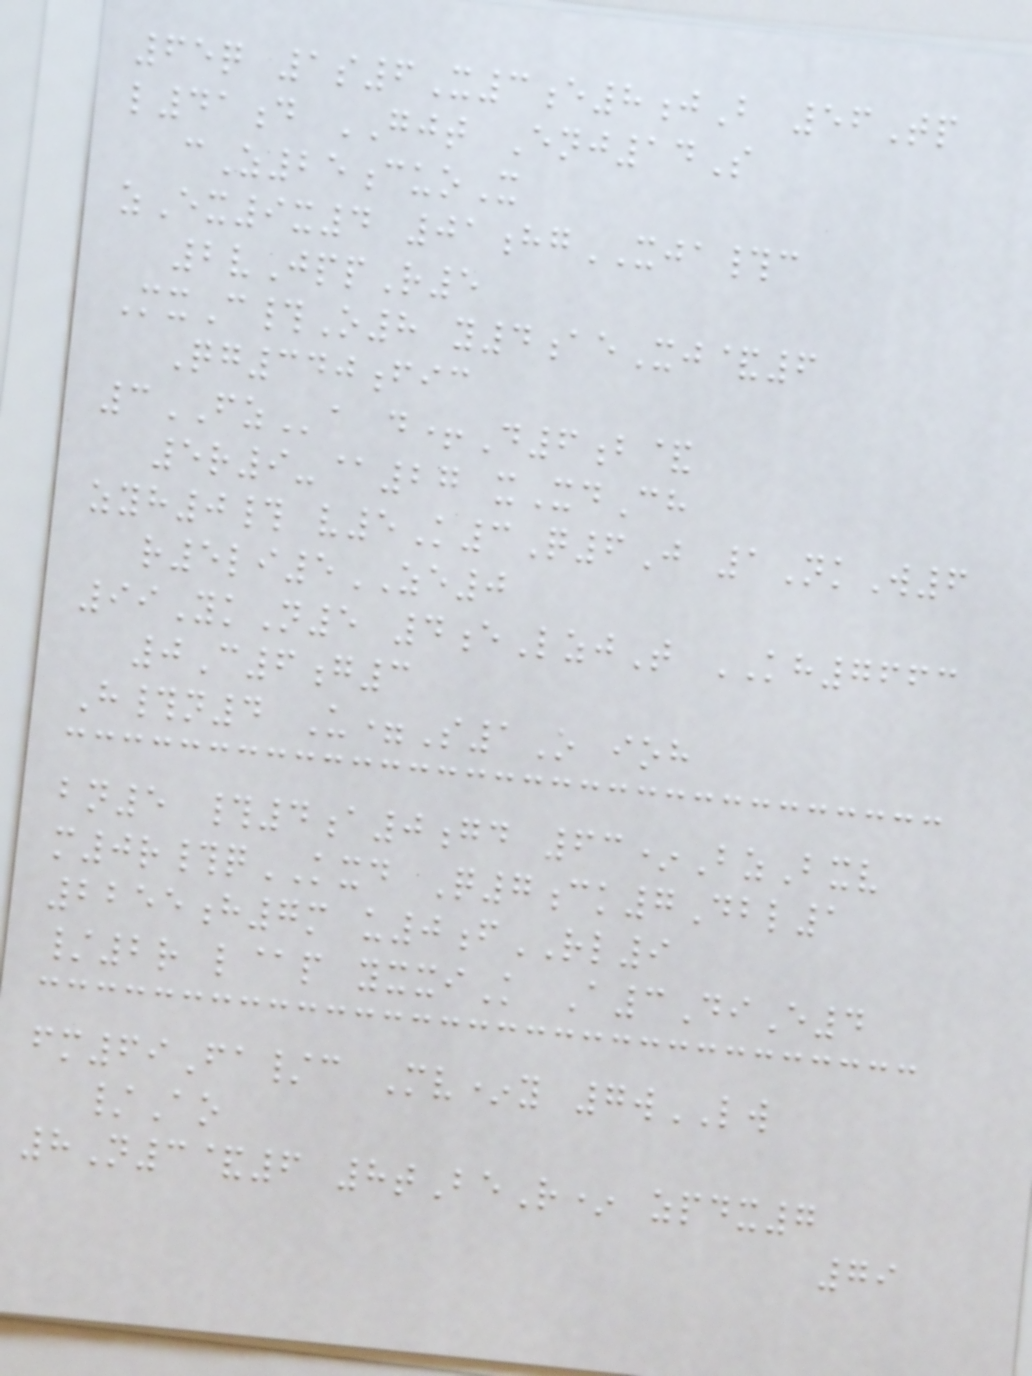65q 1s6X3e8jB 56Tp
l41d GJT Enj14S
cZ25cuoX
zEx9x4 01hgXJA#c
2vJppR5
MxC#O8 y4aeXj&6
Qg340fic
3FZa d+D6b&
5r9-@27 xXdCh
zyh0# v5K3Q6J 1NkW6
r5li5ZE0
99YkN5 4eLzjT KH7663
0C6g3
H#n4 U=S1O ioh
bn5 #4a0gd 63*BzBxv
m0r#qKXD Q7ck7Dbl1
2255h7m u0fRL9
/2r l@p yxxiK A3DiE4
fm69Fa/c Mv*y 7wLW
/Ao
8N3&6 8tBeR* zpdx7
79
